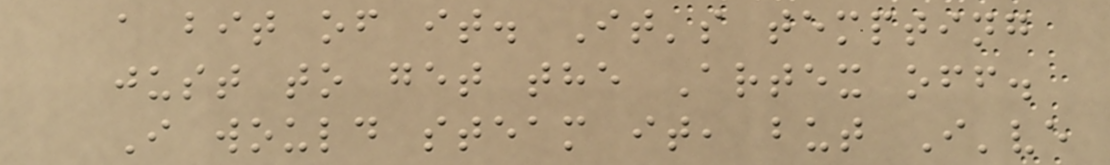a bit of it. It's tempting
just to get the Artex off.
I would steam it, but I've
